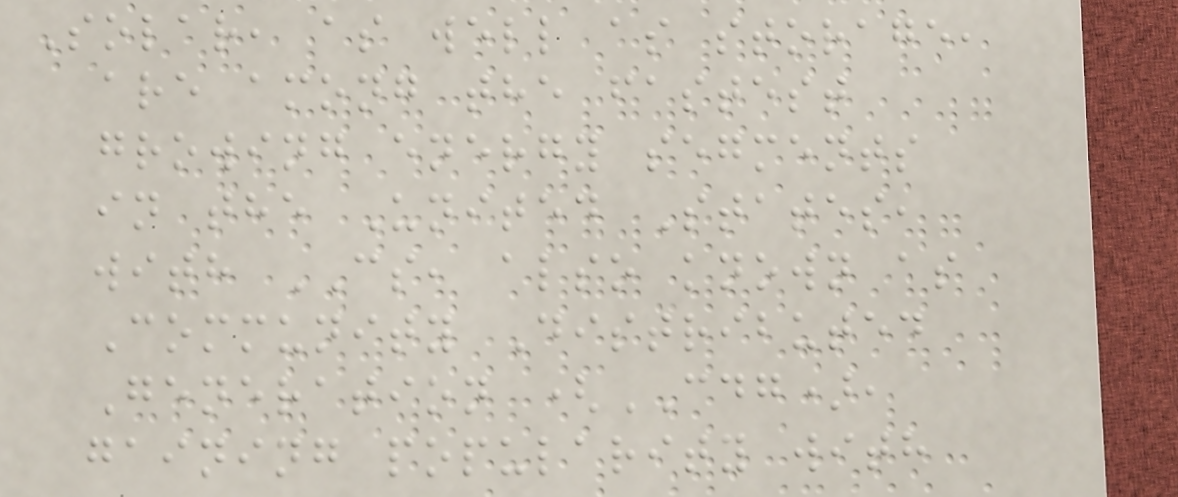Solar, as well as storage,
are among the fastest
growing energy segments
in the United States,
with CS, also known as
Community Distributed
Generation (CDG),
gaining popularity with
